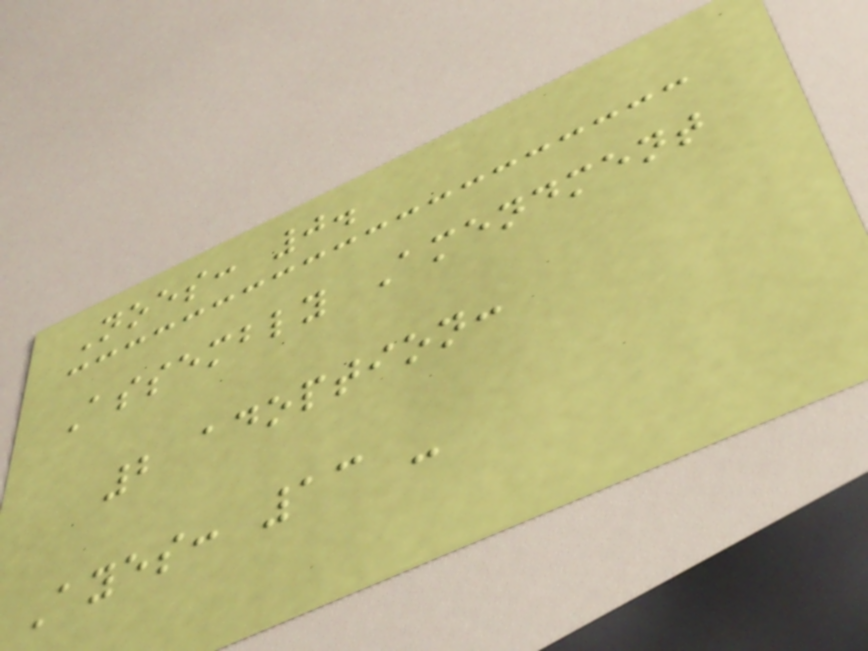Noes: 0.
Assembly Amendment
2 adoption:
Ayes: 13 -
